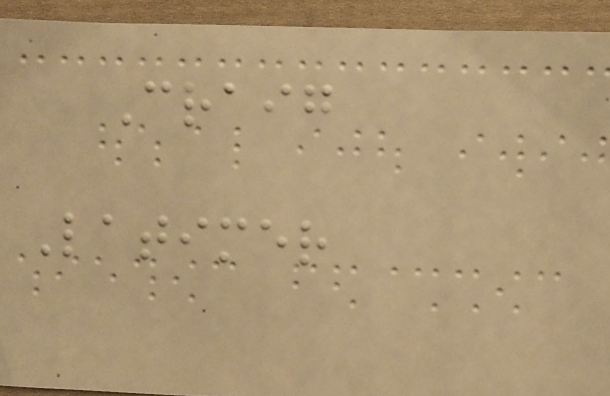Craig
Latimer
